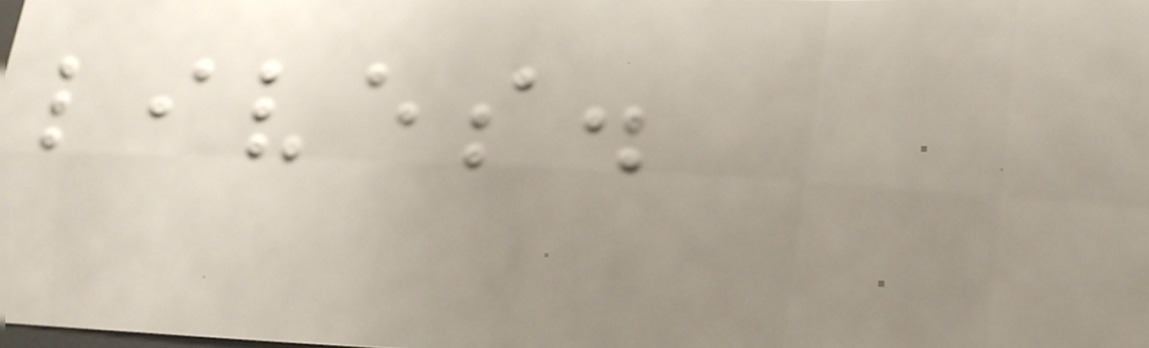lives.
